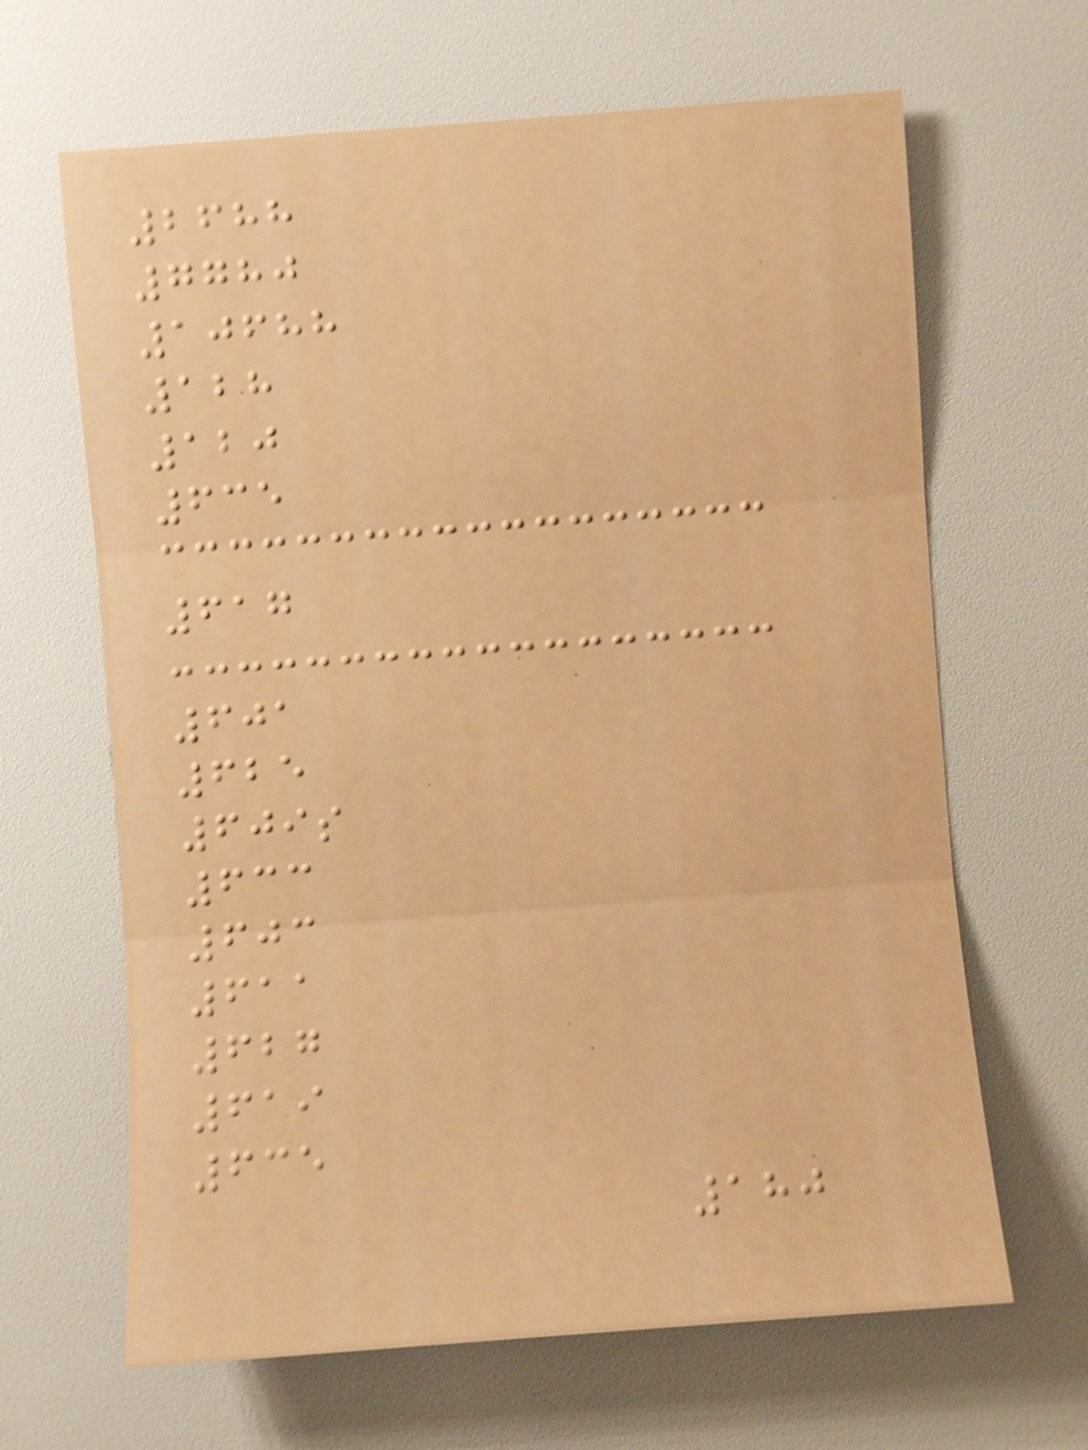2688
7780
10688
128
120
635
617
601
625
609s
633
603
611
627
619
635
180
